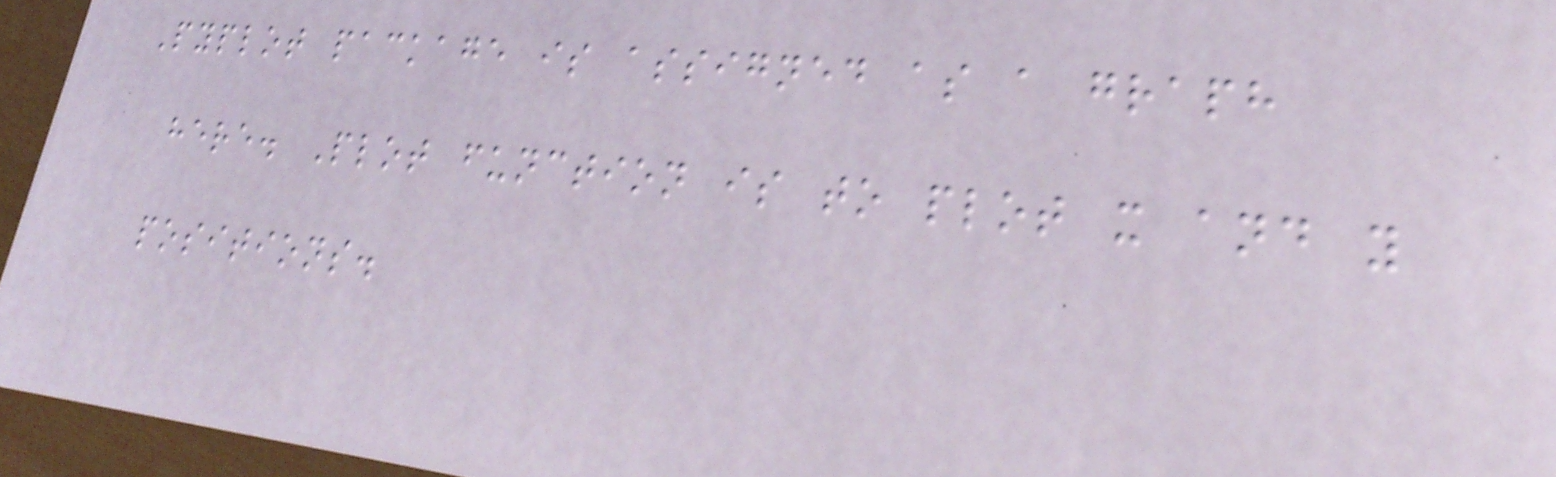Pyplot package is assigned as a graph
here. Plot function is to plot x and y
positions.
